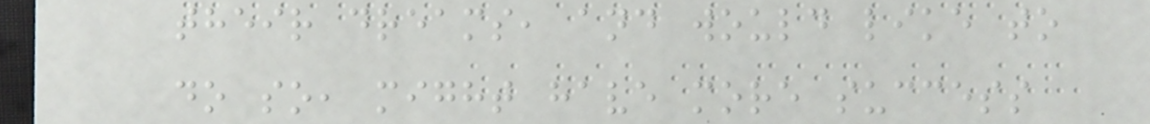their dreams, and would like to
do so, might have more success
